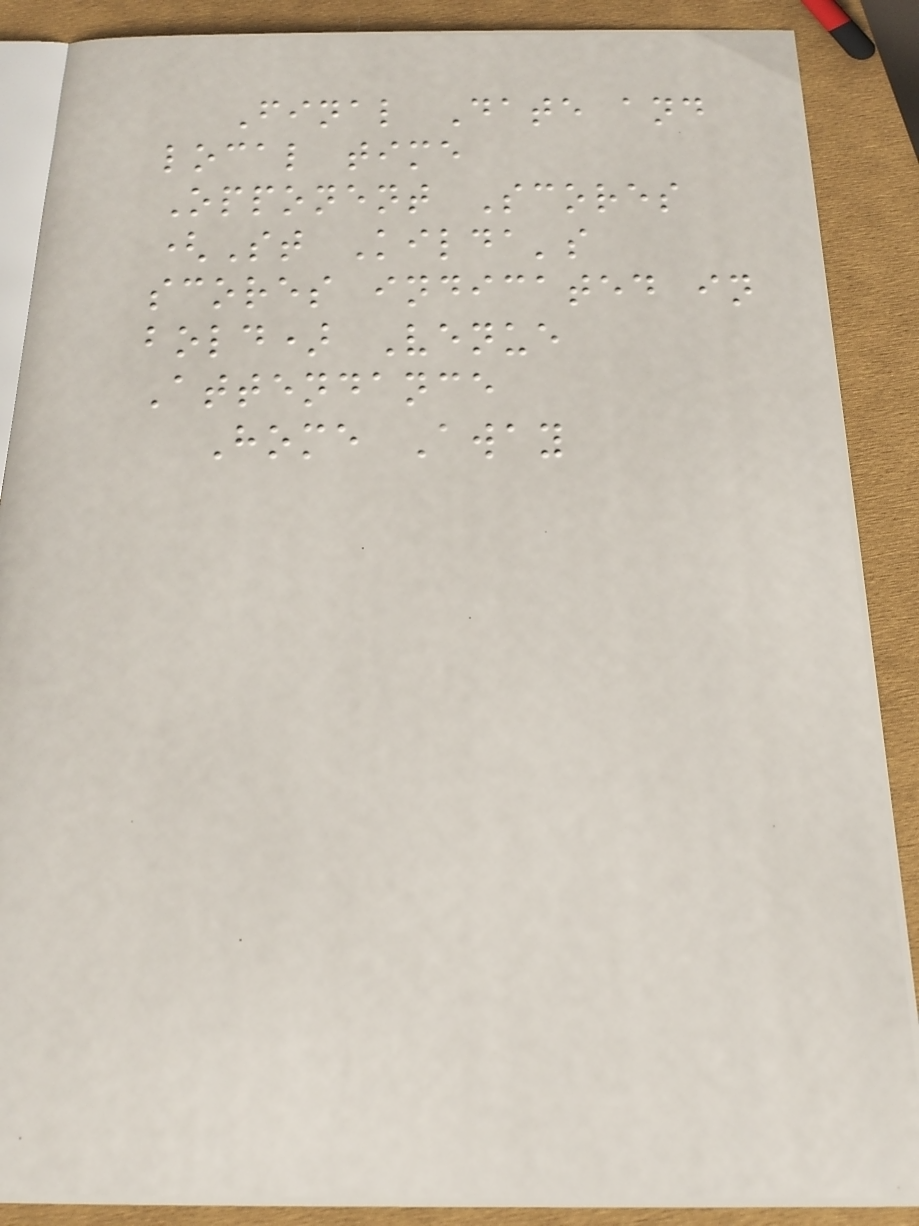Final Date and
local time
Opponent Scores
(St Kilda's
scores indicated in
bold) Venue
Attendance
Home Away
